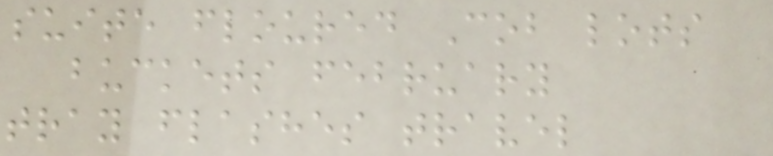suite floured Cob lots
buckets february
tray flashes travel
